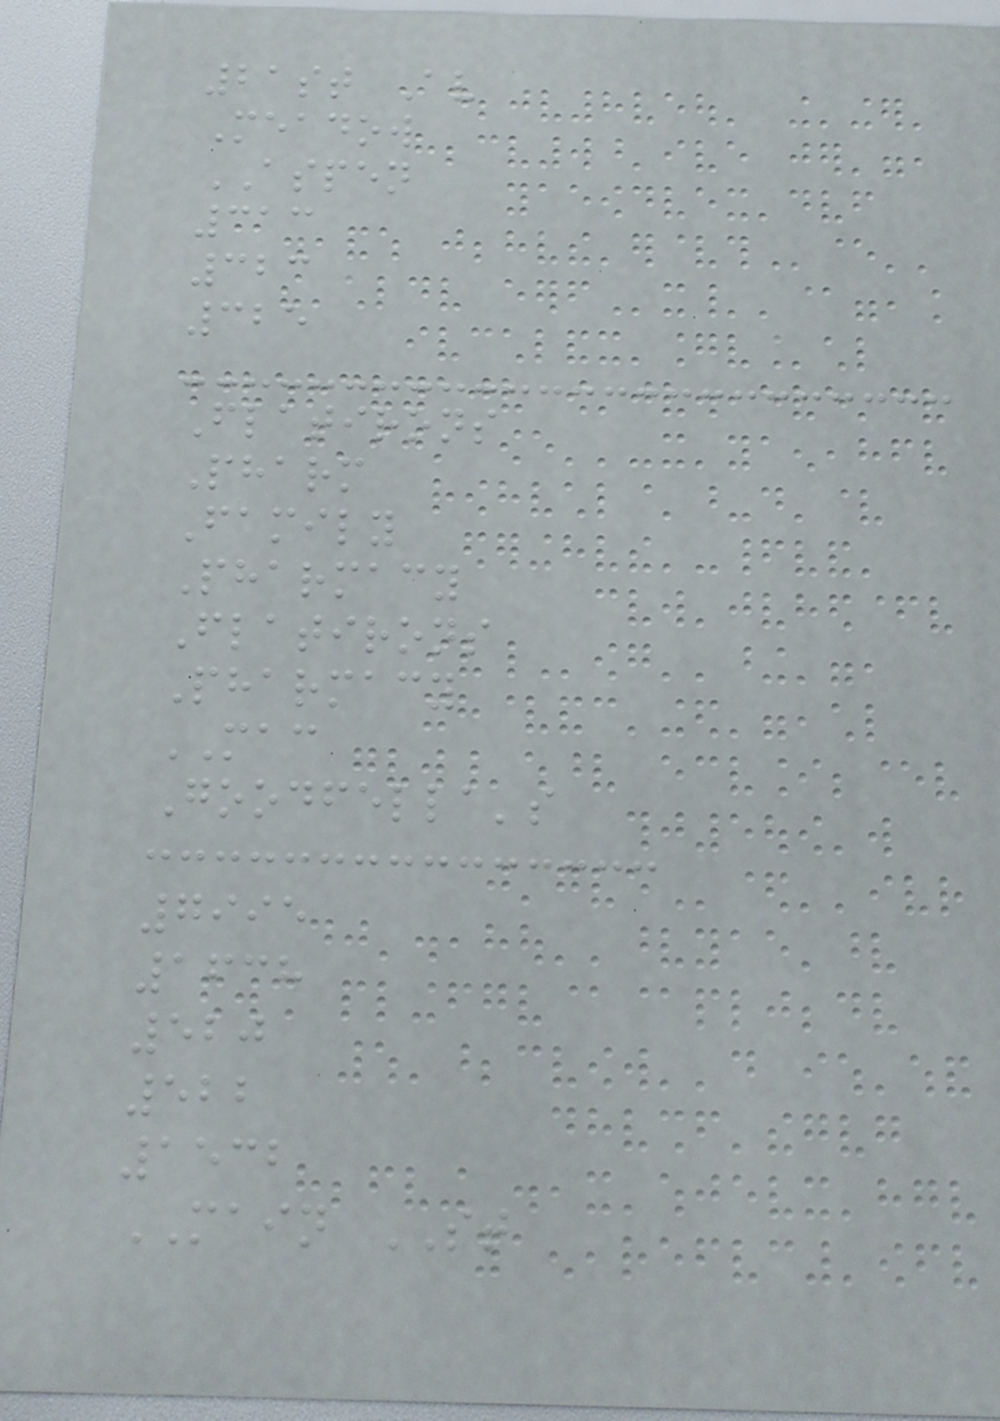21st Av
Meadow
ASPEN
313
323
325
Flatirons
Pharm
Family
Pharmacy
Flatirons
Pharmacy
MAC
Goodfella's
7995
1638
520
522
1532
MAIN ST
